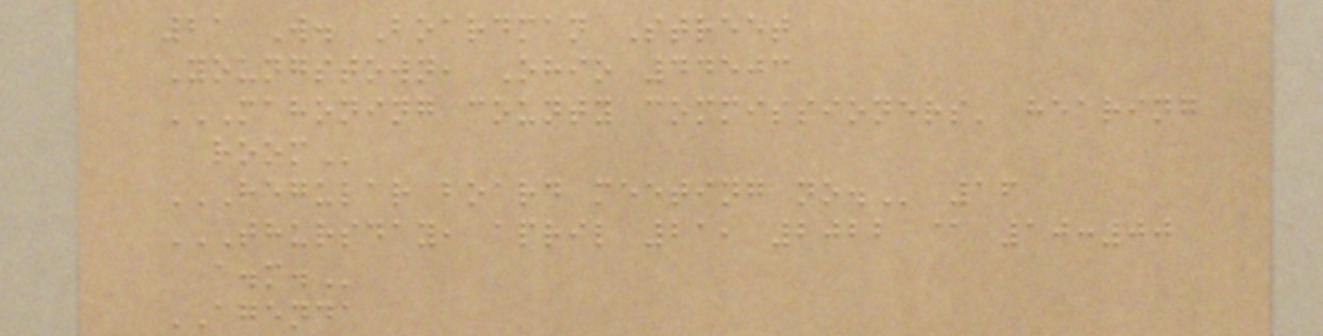21 W. Boardman Street
Youngstown, Ohio 44503
MAHONING COUNTY COMMISSIONERS' HEARING
ROOM
REGULAR BOARD MEETING NO. 16
THURSDAY, APRIL 21, 2022 @ 10:00
A.M.
AGENDA
